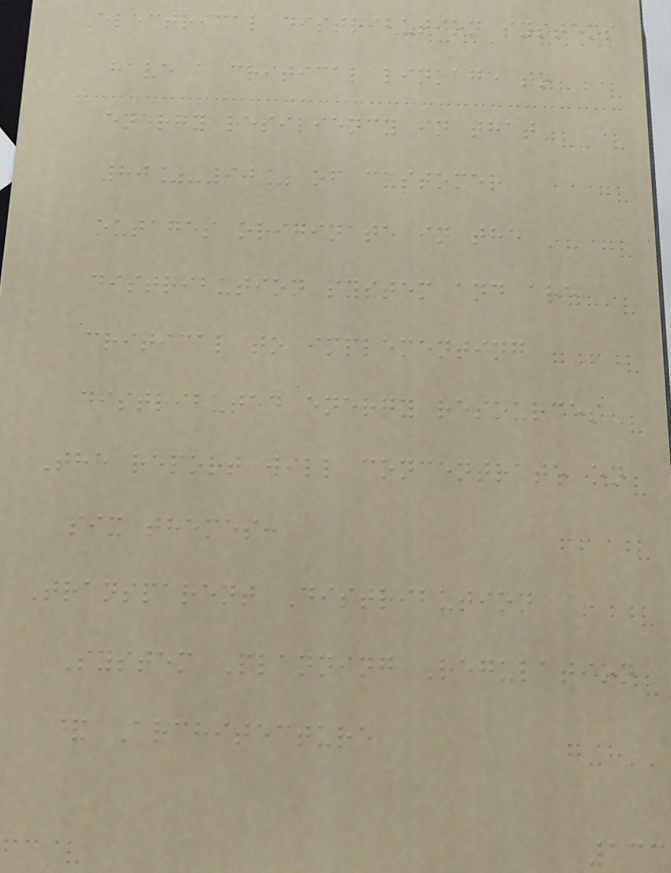Electrical distribution systems
have a critical linkage to
energy resiliency in that
80%-90% of customer
outages originate in the
distribution system and are
critical to implementing
distributed energy resources
The report will concentrate on
six themes:
Transparent Distribution
System Planning Regulation
& Architecture
133
